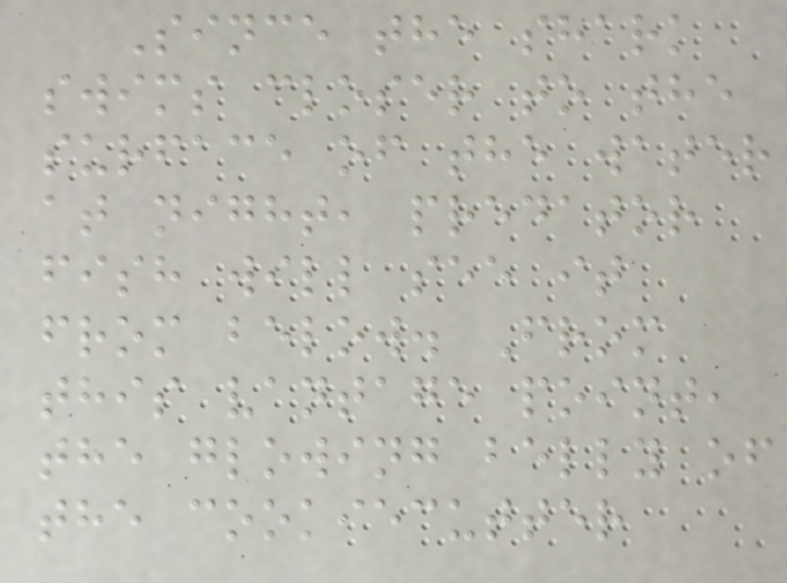Since the shark
swims closer to the
surface of the water
at night, predator
fish will see it
from below. From
this vantage point,
the glowing belly of
the cookiecutter
